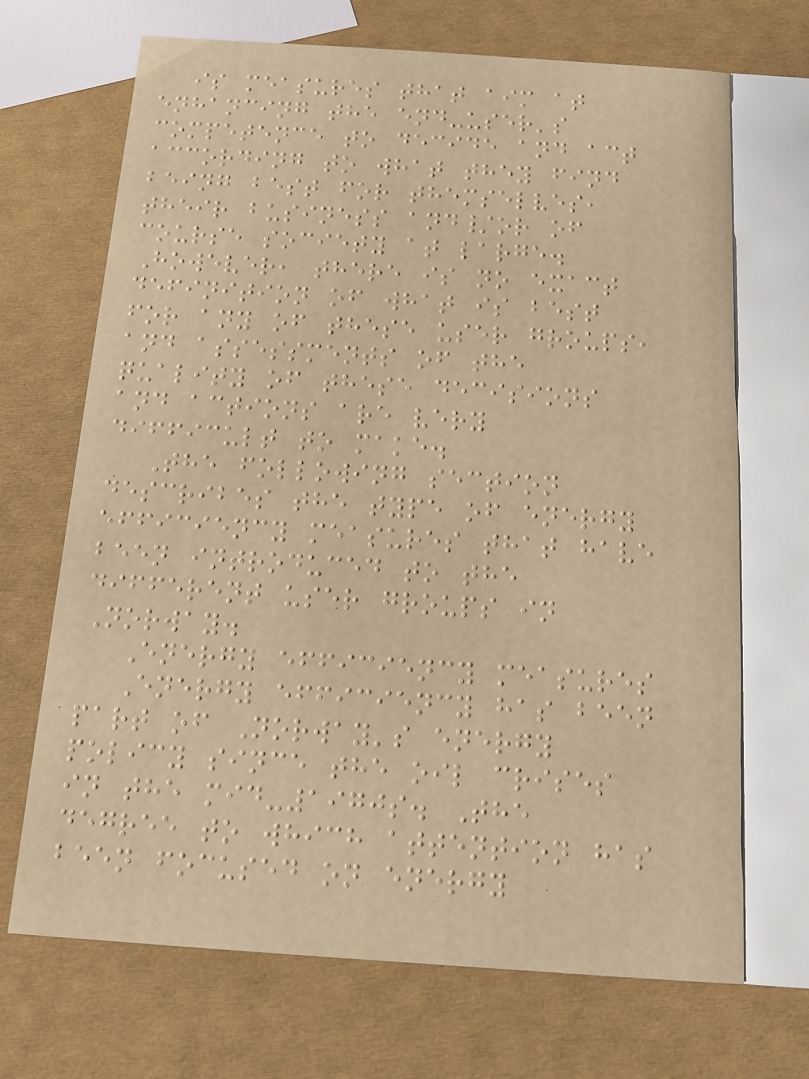is measures that aim at
enhancing the end-user's
competence to decide and act
according to what they find
being best for themselves,
their business and/or of
course society at large.
However, there is no exact
definition of what is best
for any of these user groups,
and assessments of the
quality of these decisions
and actions are very
difficult to make.
The following section
describes the type of energy
efficiency measures that have
been introduced to the
different user groups in
Norway.
Energy efficiency measures
Energy efficiency has been
part of Norway's energy
policy since the oil crises
in the mid-1970s. The
degree to which attention has
been focused on energy
